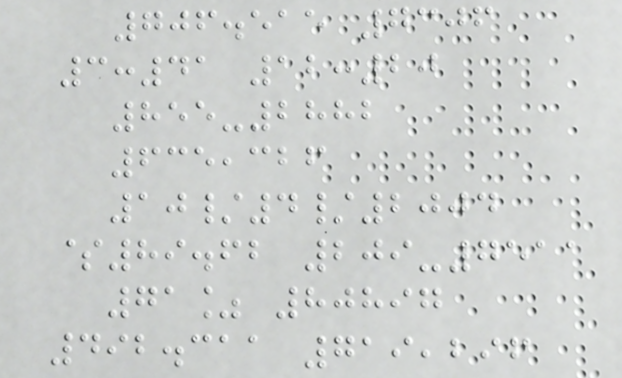706.515 7306
3:41 12:20
855-2882
635,326
10/4/2004
$89.62 209-7511
71% 80897
492.311 719,296
